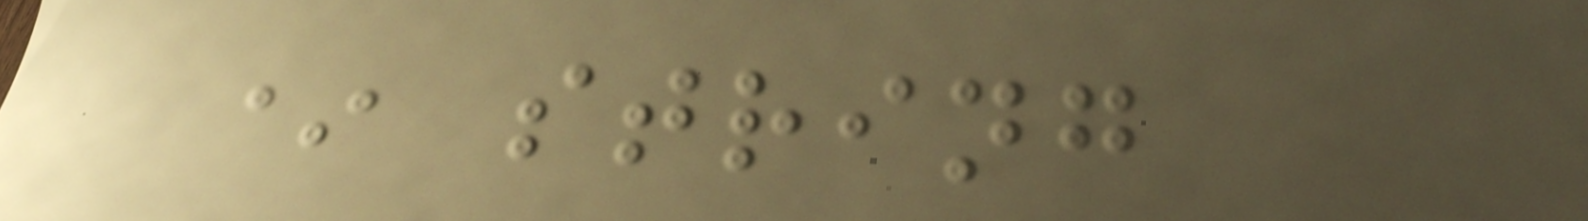* string
